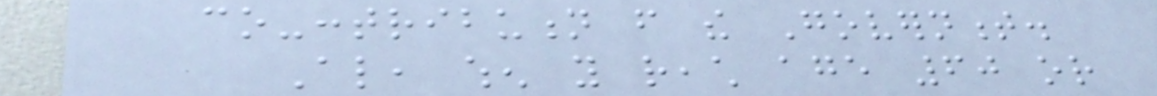co-contribution from the Government.
Also, when you reach age 60 or
